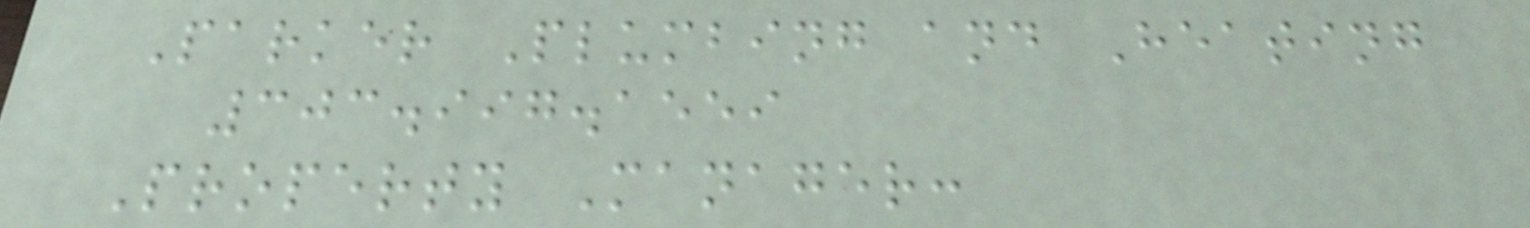Parker Plumbing and Heating
303.997.1559
Property Manager:
